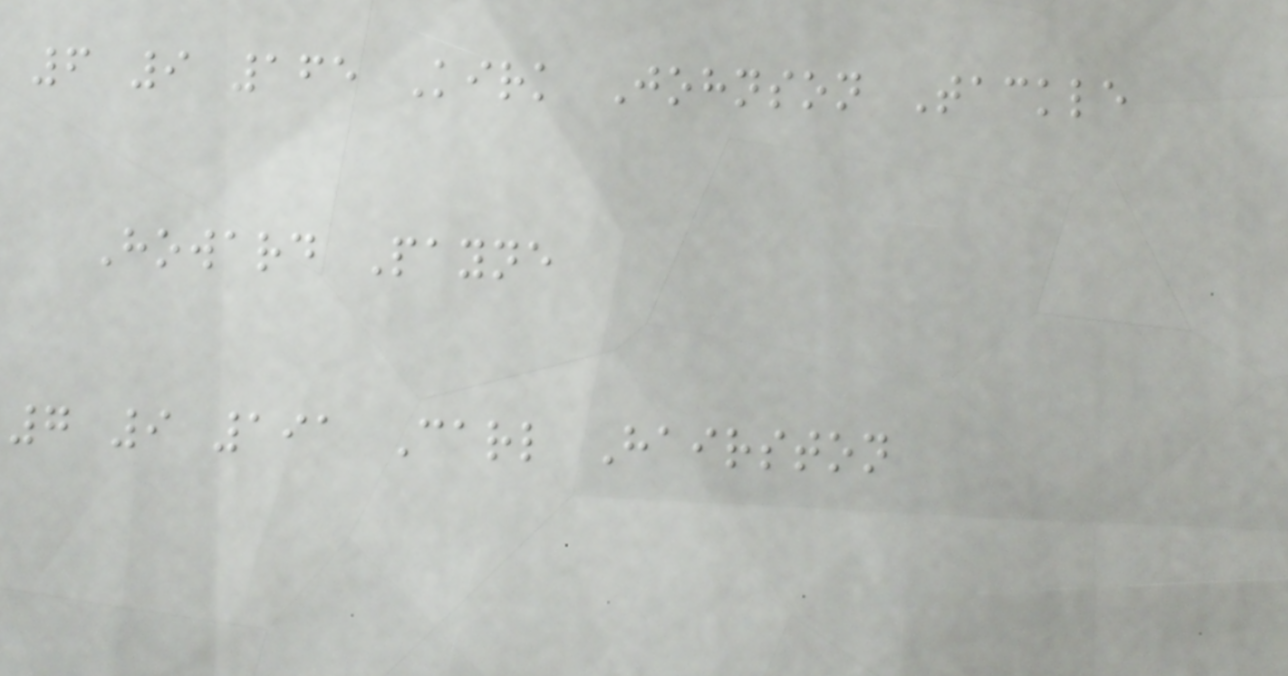6 9 165 Kirk Johnson Tackle
Howard Payne
7 9 191 Carl Hairston
